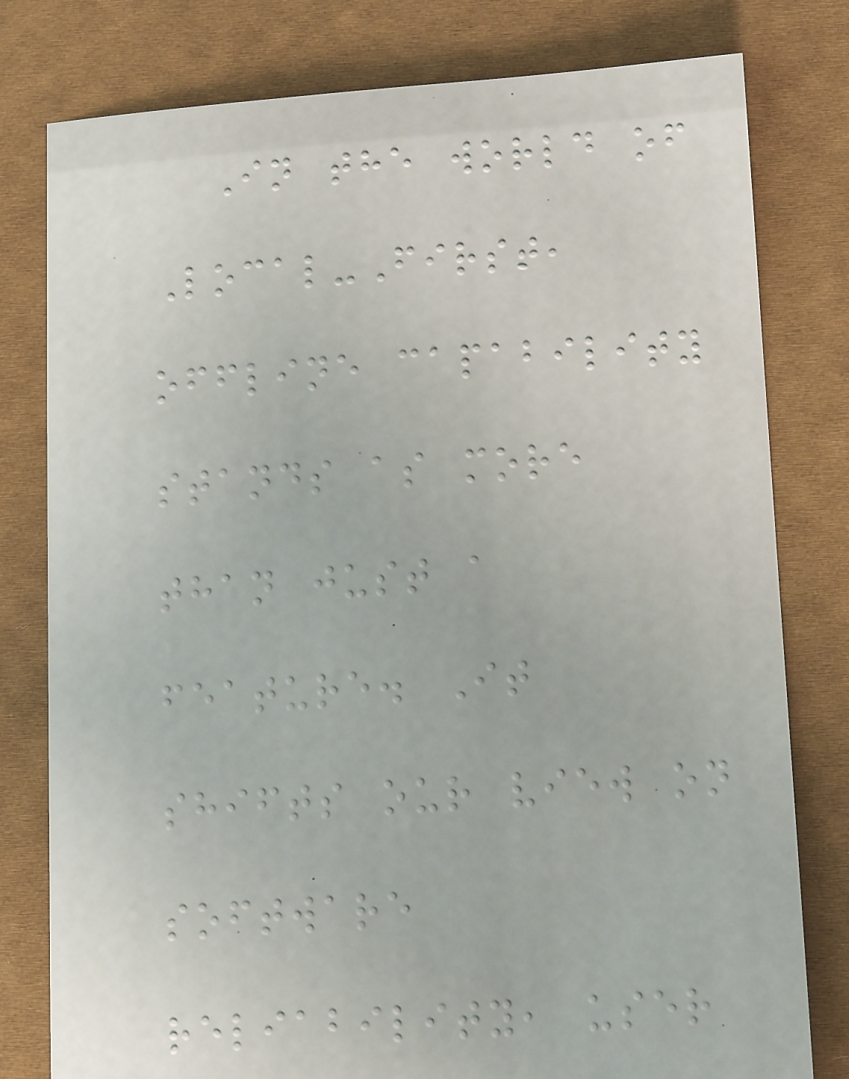In the world of
Local-First,
offline capability
stands as more
than just a
feature. It
shifts our view on
software
reliability, user
